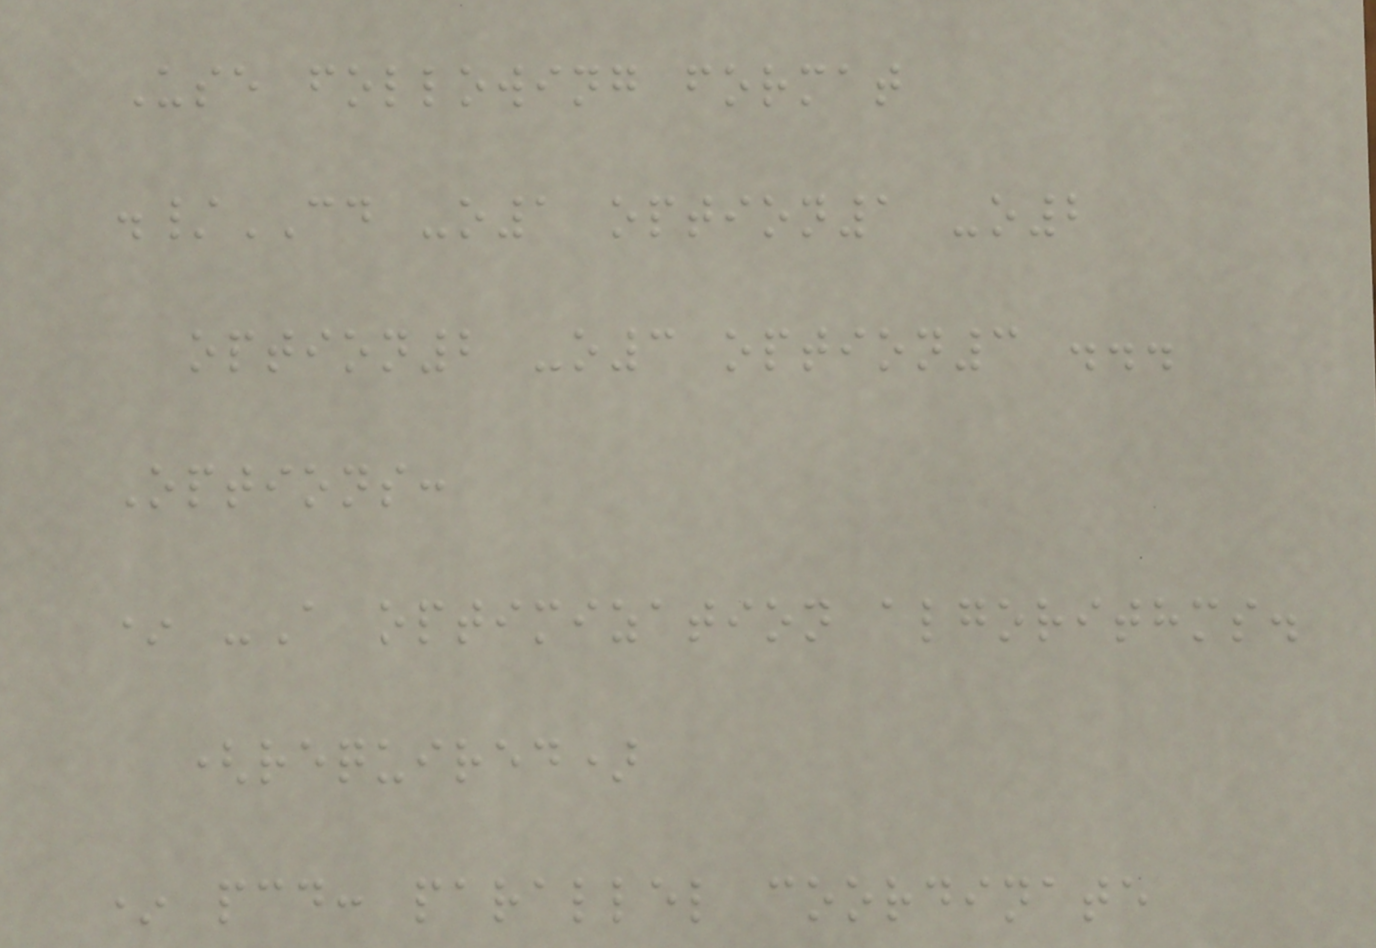Use following format
./CD -o1 option1 -o2
option2 -o3 option3 ...
Options:
* -A optimization algorithms.
(required)
* pcd: parallel coordinate
